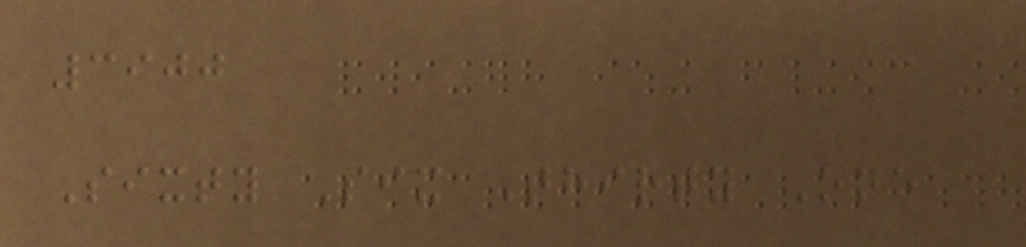3900
Sixty Six Thirty One
